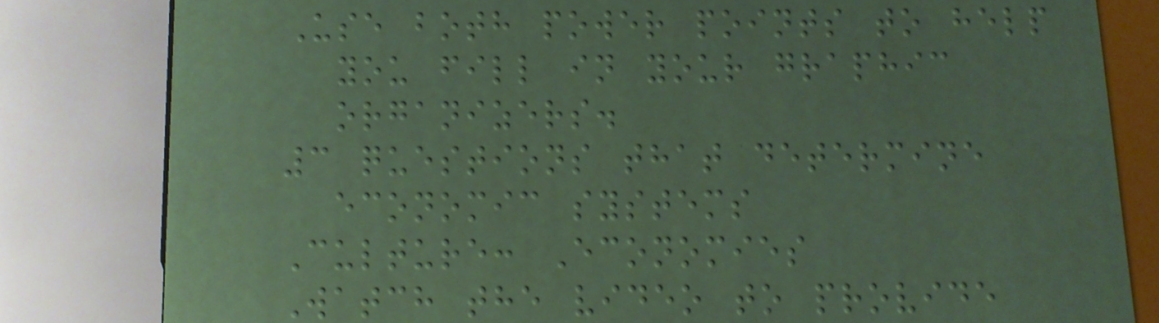Use both power points to help
you fill in your graphic
organizers.
3 questions that determine
economic systems
Culture: Economies
Watch the video to provide
